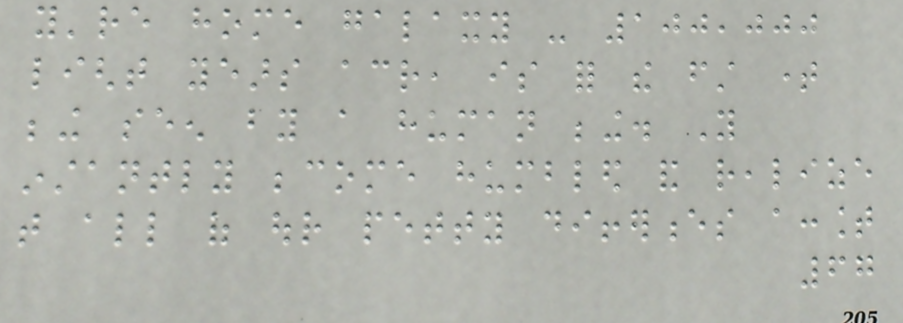you're home galaxy - 100,000
light years across, is for the first time
being seen by a human being. You
instantly become humbled and realize
that all of our petty differences account
67
